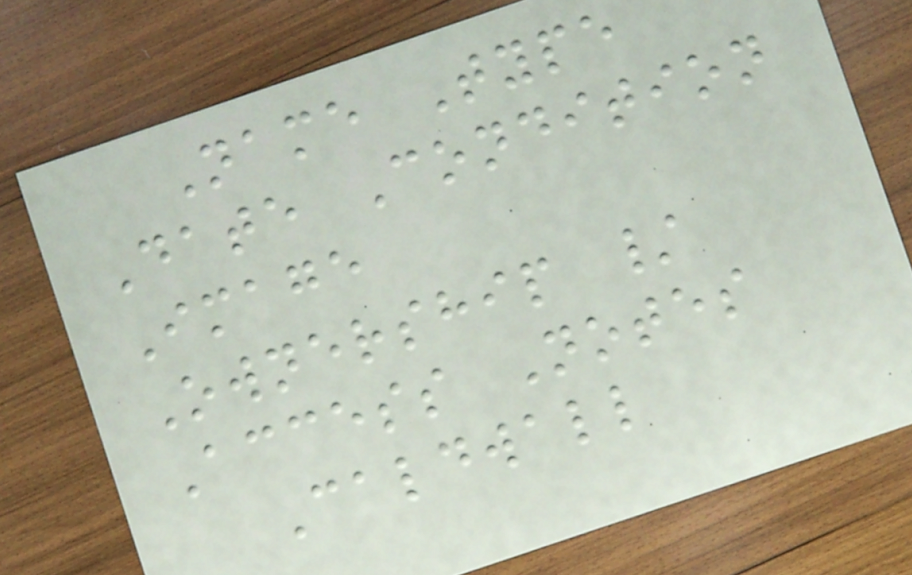Name Type
Date Condition
Image
Ownership /
Access Notes
Caldwall
